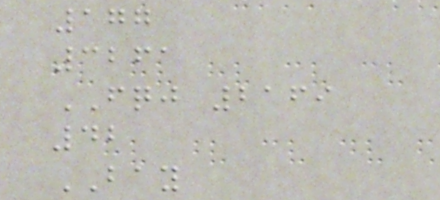177
3261
FQJ 2169
42
BAY
